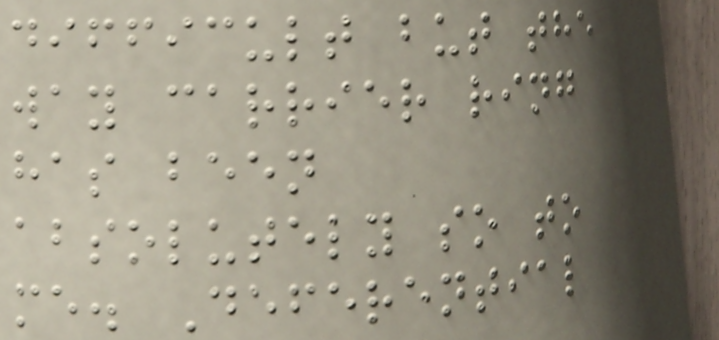difficult but the
way carrier ring
has been
absolutely so to
me. Deferential
